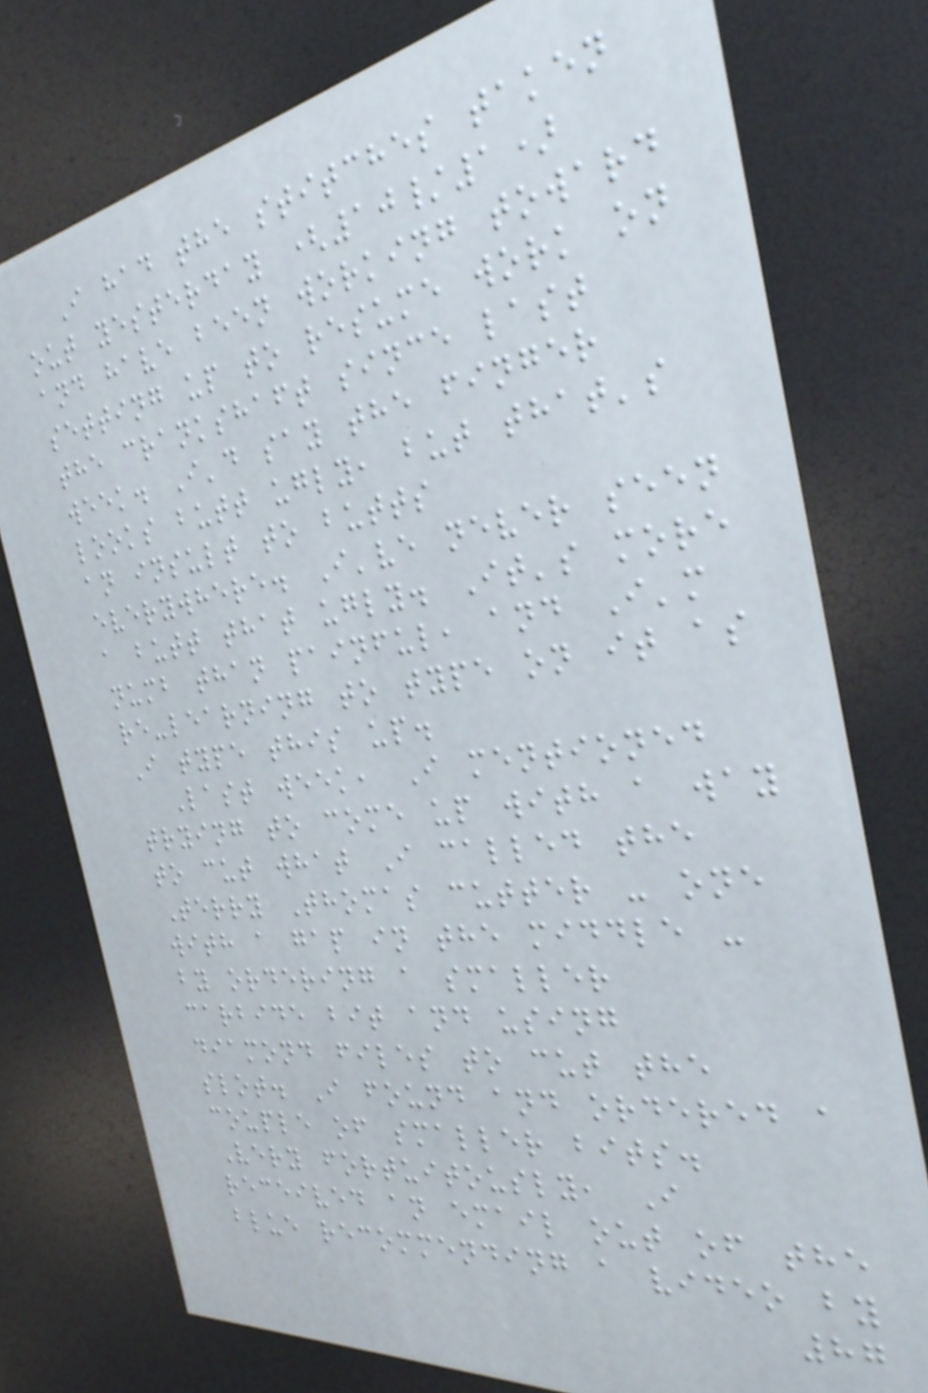I had the stitches taken
out yesterday (10/1)
and have been working toward
setting up to resume work on
the crankshaft since last
week. I'd say the finger
looks butt ugly, but that's
an insult to butts
everywhere. I've never seen
a butt that ugly. It's more
numb than painful, and I'm
re-learning to type on it as
I type this up.
Last week, I mentioned
trying to come up with a way
to cut what I called the
Terry Thomas cutter - one
with a gap in the middle -
by ordering a smaller
carbide bit and using
diamond files to cut the
slot. I found and ordered a
couple of smaller bits.
Very fortuitously, I
received an email out of the
blue recommending a video by
87
